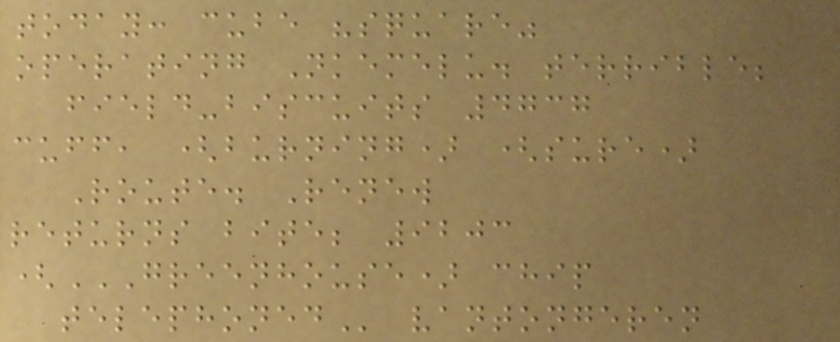today: cube "square"
operating Nkemelu. terrible;
field-biscuits 4737
cuff, (burning) (sure)
Route. Renew
returns bite; 9203
(GREENHOUSE) CHIP
TELEPHONED vantongeren
